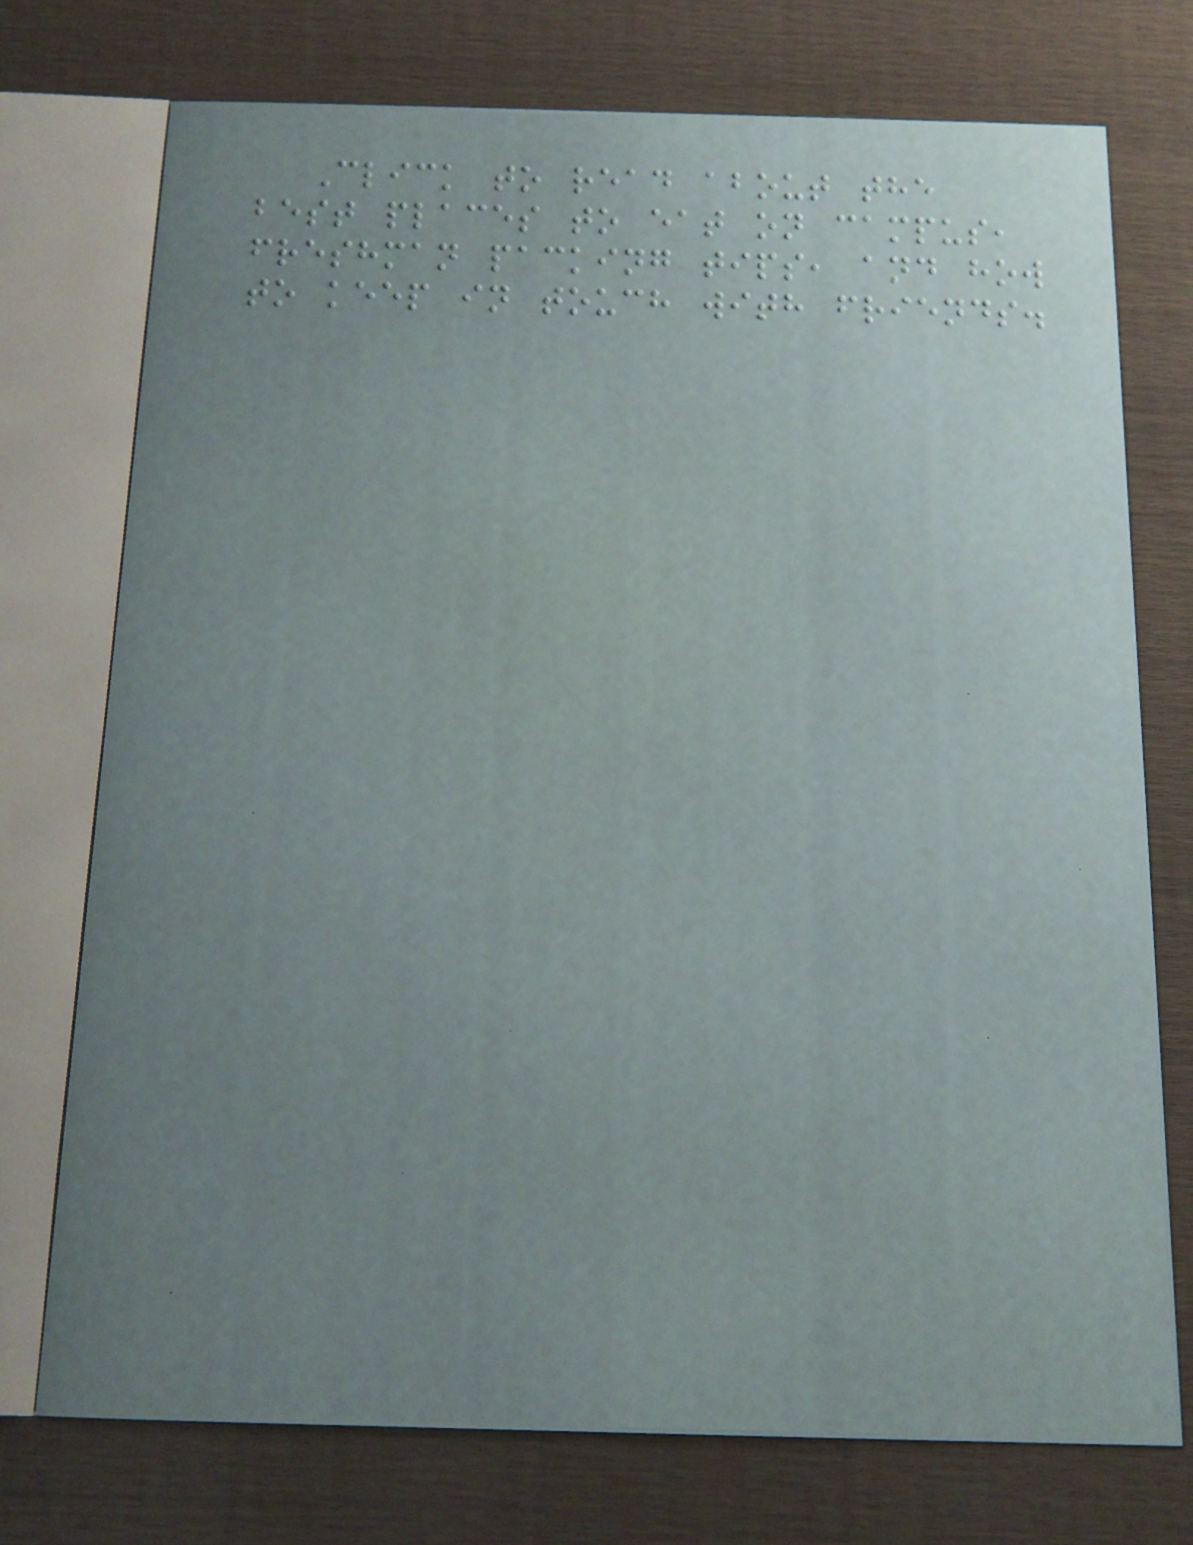Click to read about the
best places to eat on campus,
freshman packing tips, and how
to keep in touch with friends.
